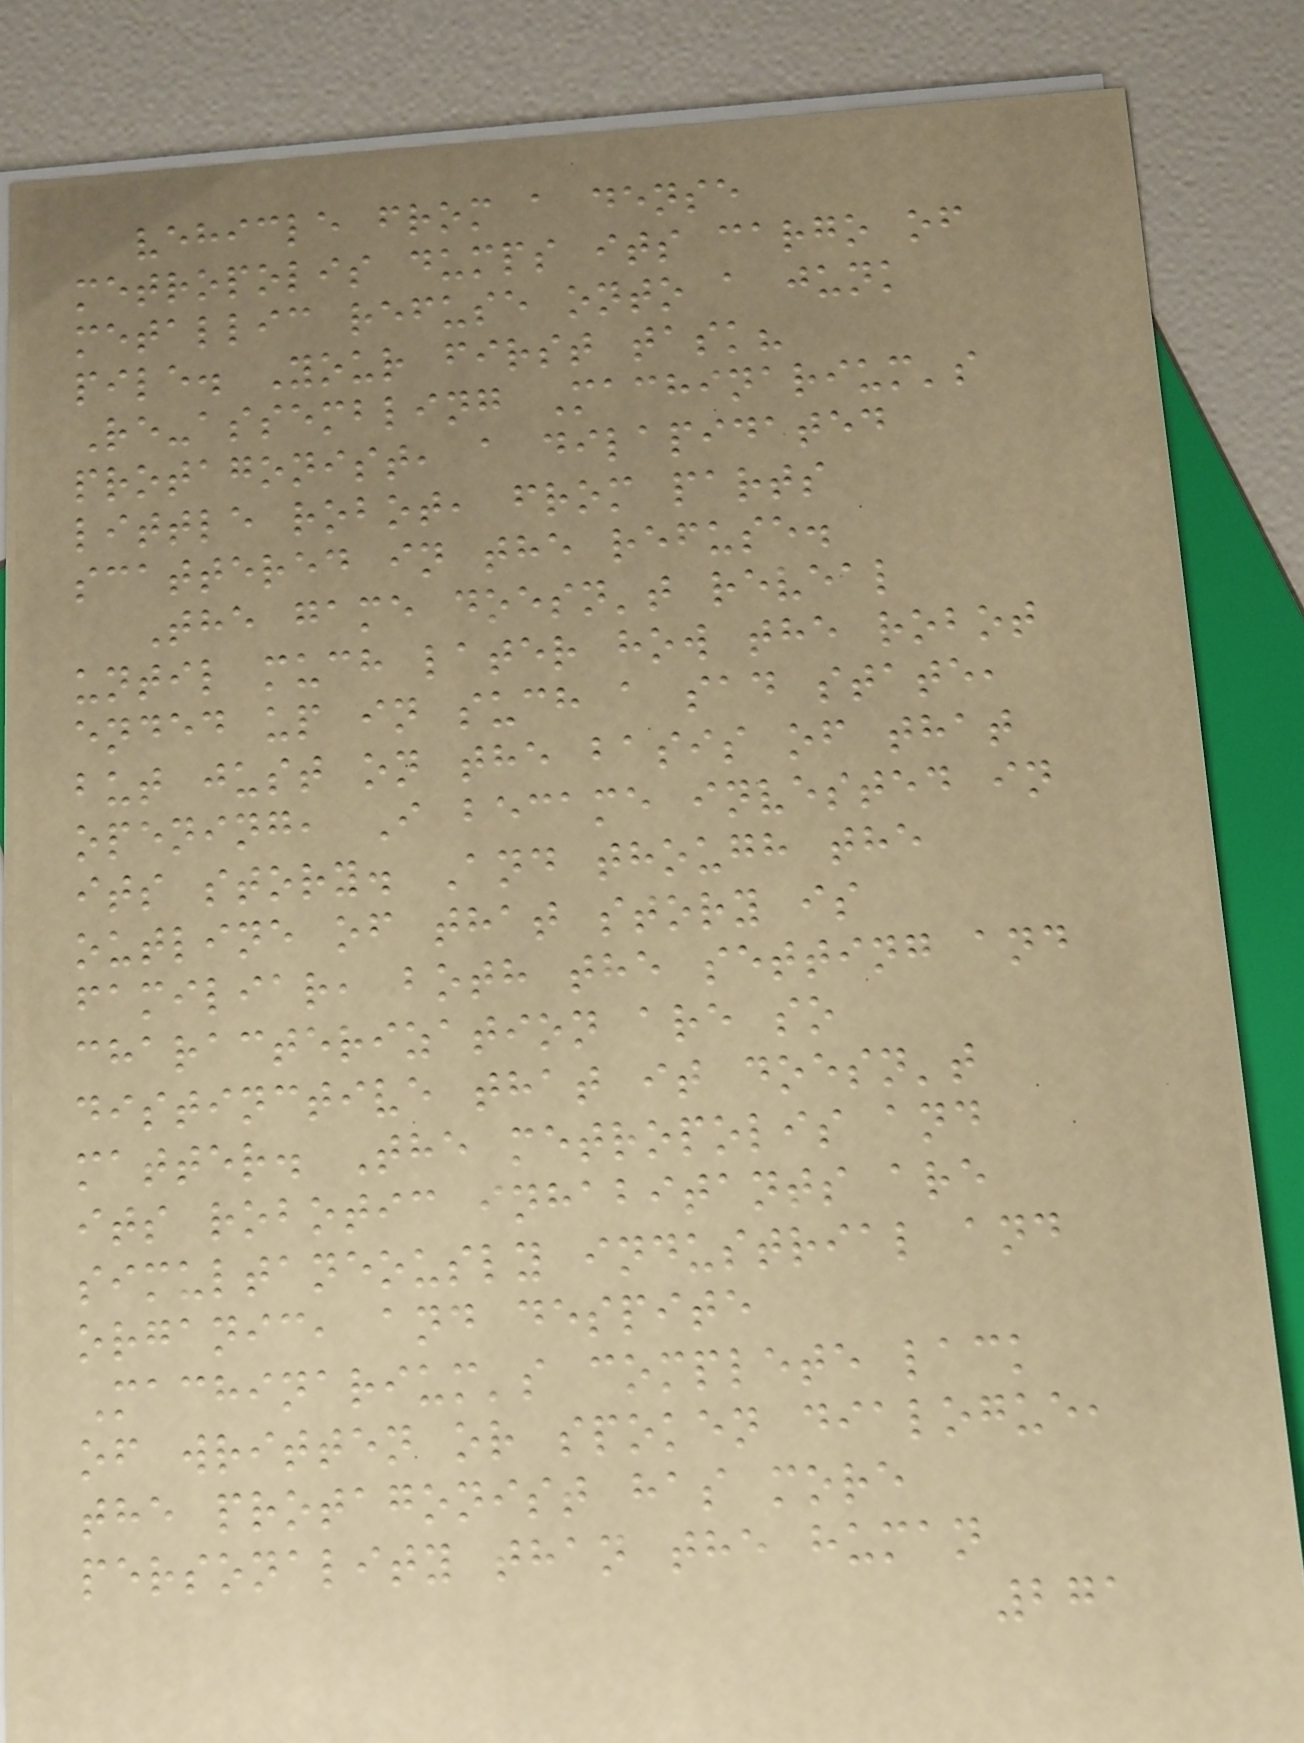vehicle from a dense
metropolis dumps its cargo of
metallic refuse onto a junk
pile. Your first task?
Re-assembling Machinarium's
protagonist, a dilapidated
little robot, from parts
scattered in the refuse.
The game doesn't reveal
until much later how the robot
ended up in such a sad state,
but just on the basis of that
opening, I became invested in
its story. And though the
outline of that story is
familiar, both the setting and
characterization are so
distinctive that it doesn't
matter. The metropolis and
its robotic inhabitants are
simultaneously industrial and
organic, and despite
Machinarium's complete lack
of written or spoken dialogue,
the protagonist has more
personality than the human
271
